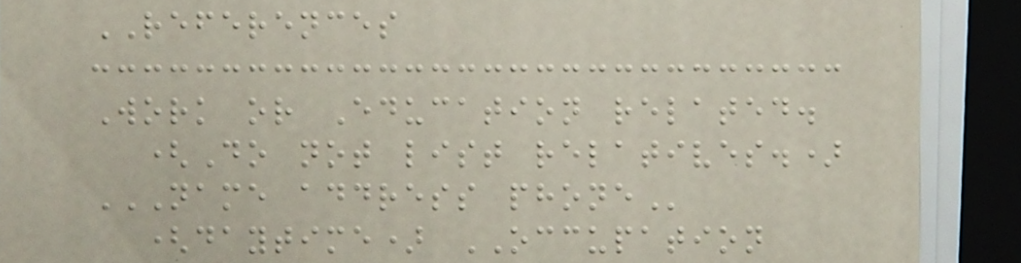REFERENCES
Work or Education related.
(Do not list relatives.)
NAME ADDRESS PHONE
(daytime) OCCUPATION
